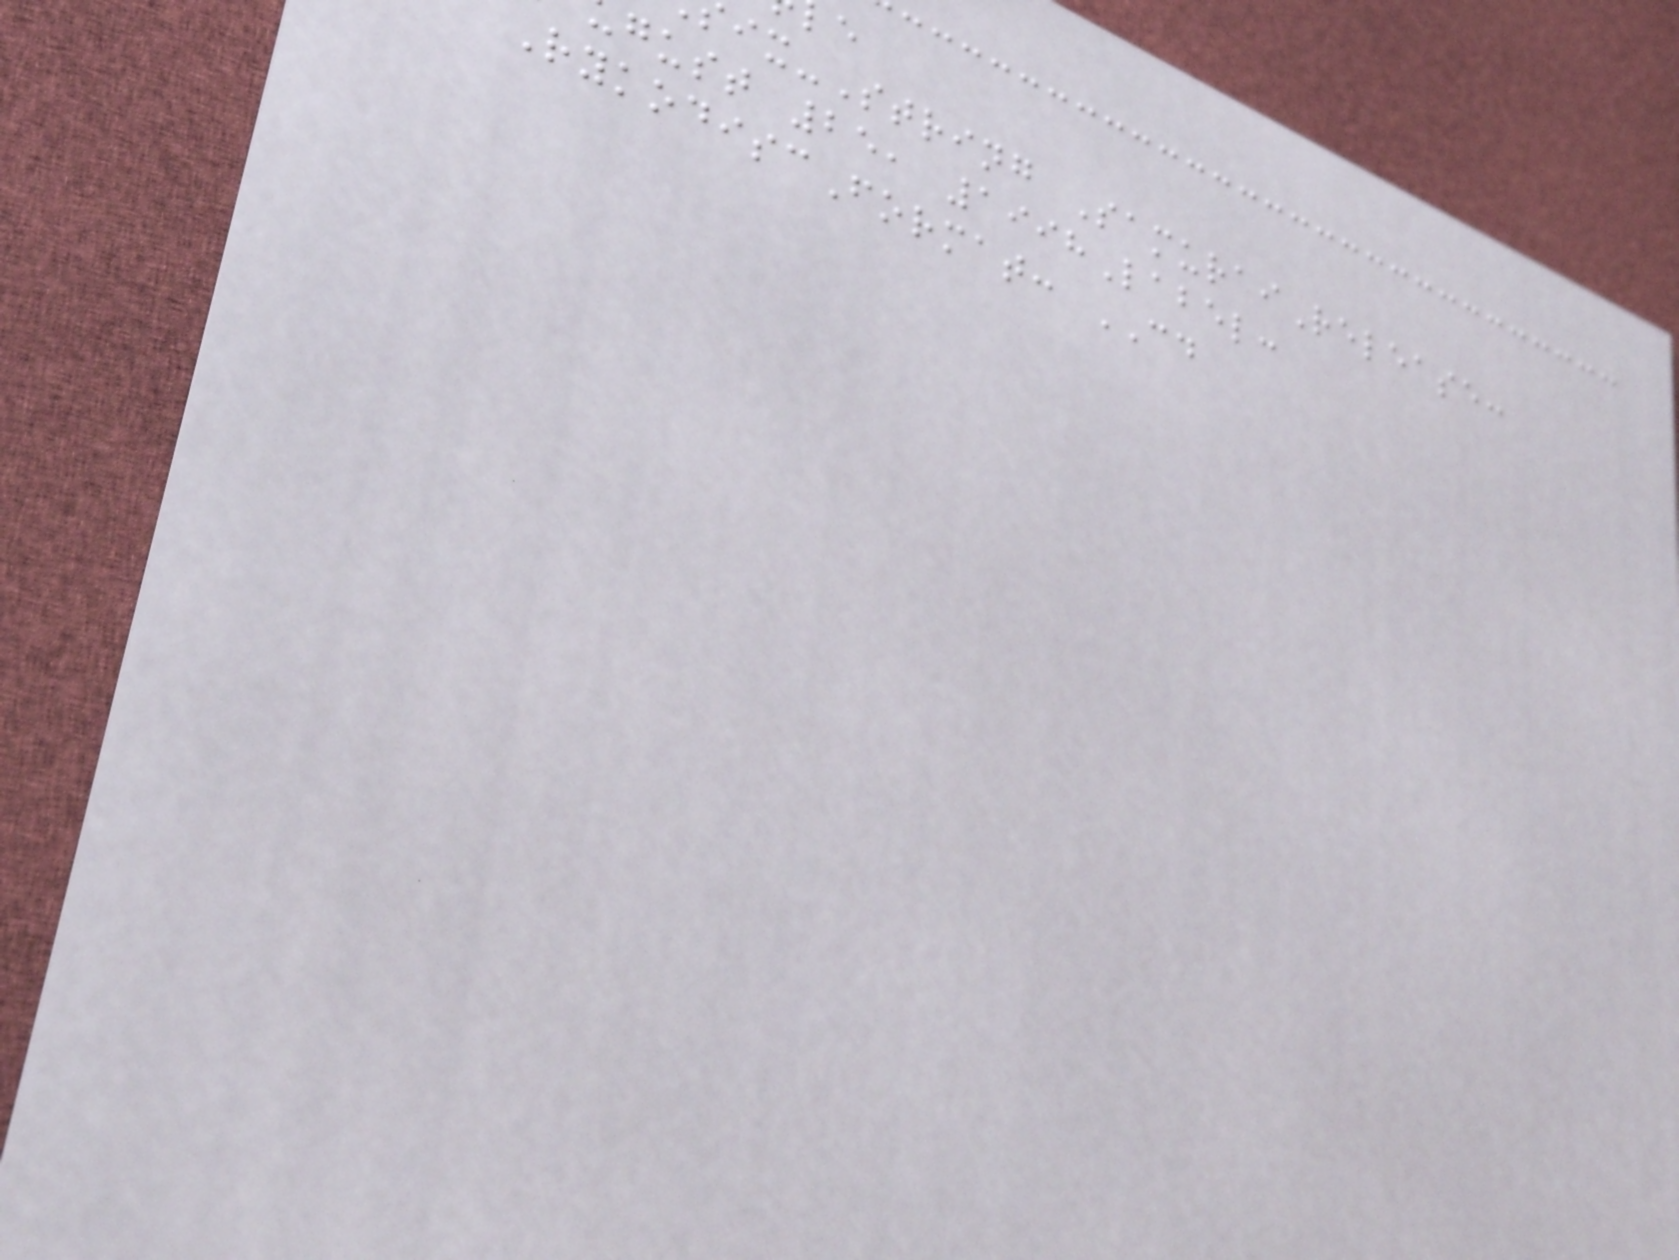ix-String SamuraiRelease:
gust 25, 1998Label:
RykodiscFormat: CD
